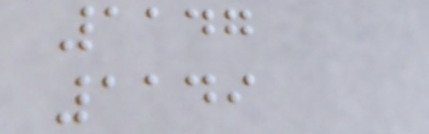1147
1149
